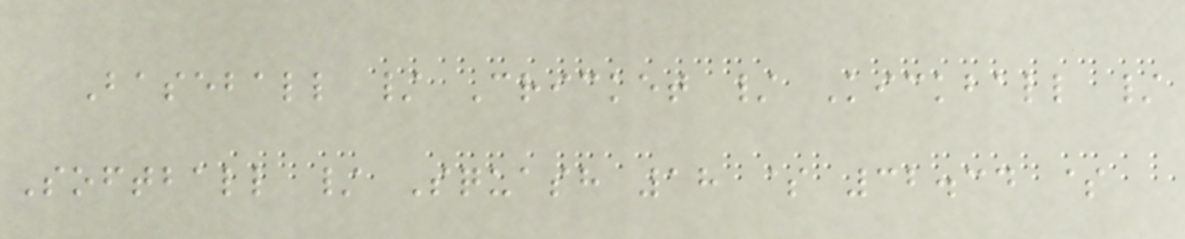Baseball / Cricket / Kickball /
Softball / Squash 18 $ 32.34 $
